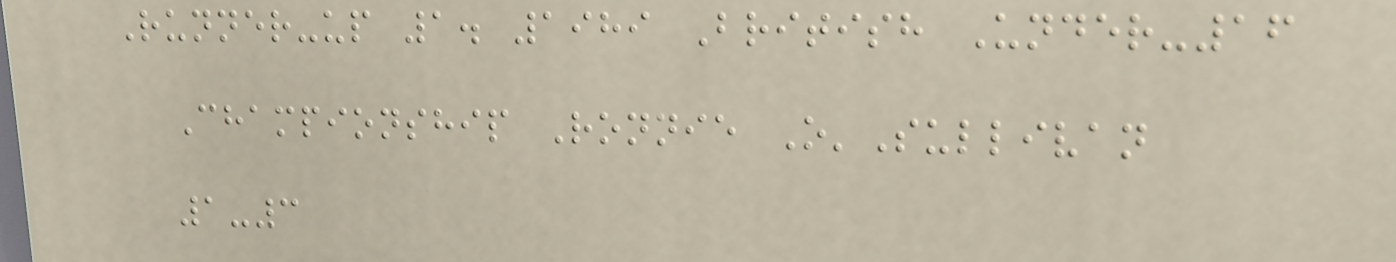Runner-up 1. 1989 British Under-16
Championship Ronnie O'Sullivan
1-3
